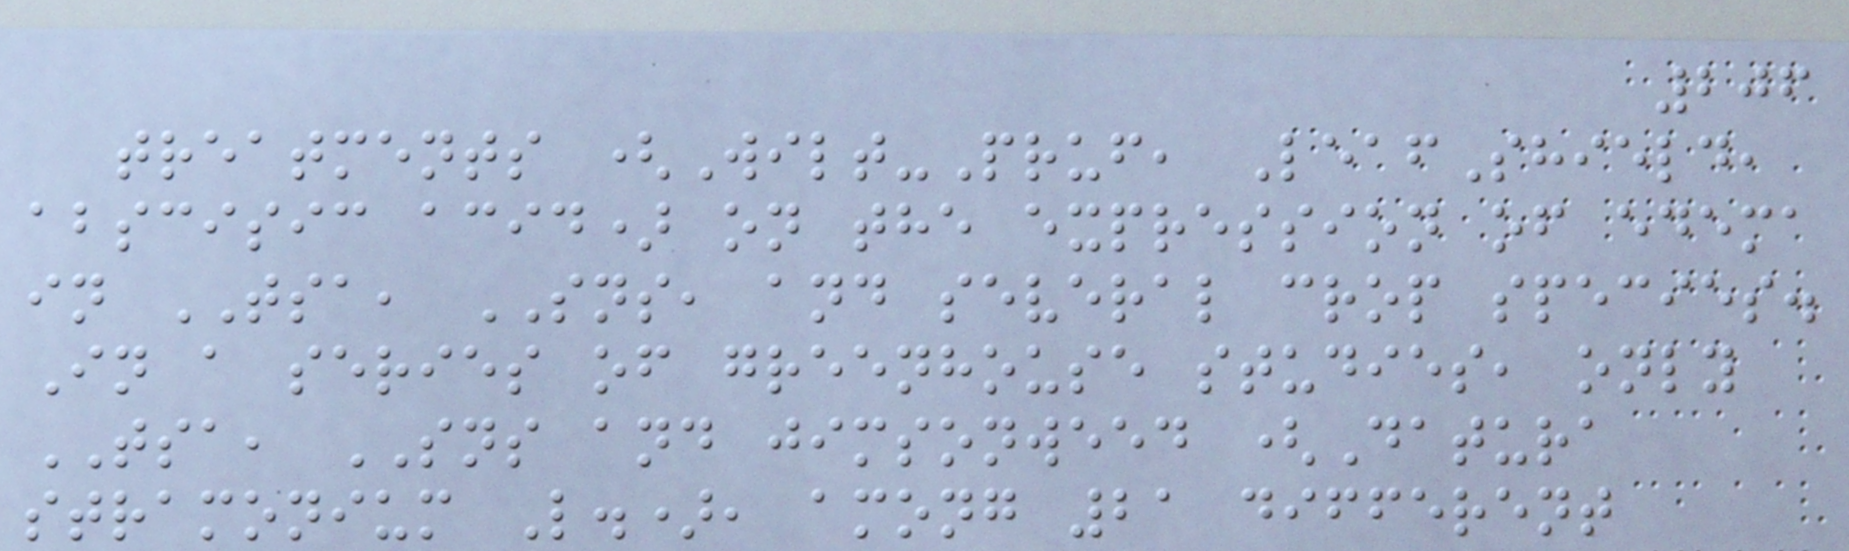206
treatments (Wilt-Pruf, LeafShield,
abscisic acid) on the expression of edema
in TSA, SNS, and several crop species.
In a series of greenhouse studies, only
TSA, SNS and jimsonweed (Datura
stramonium L.), among 21 different
